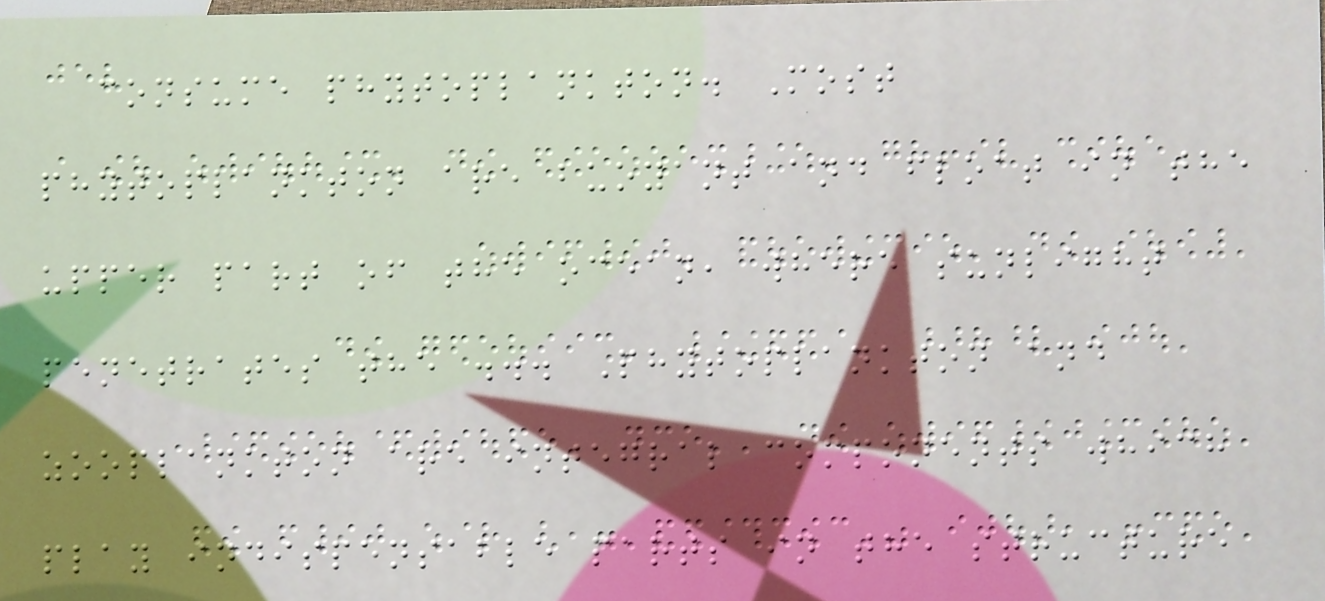consume phytoplankton. Most
phytoplankton are buoyant and float in the
upper part of the ocean, where sunlight
penetrates the ... Phytoplankton and
zooplankton are integral components which
play indispensable parts in the structure
